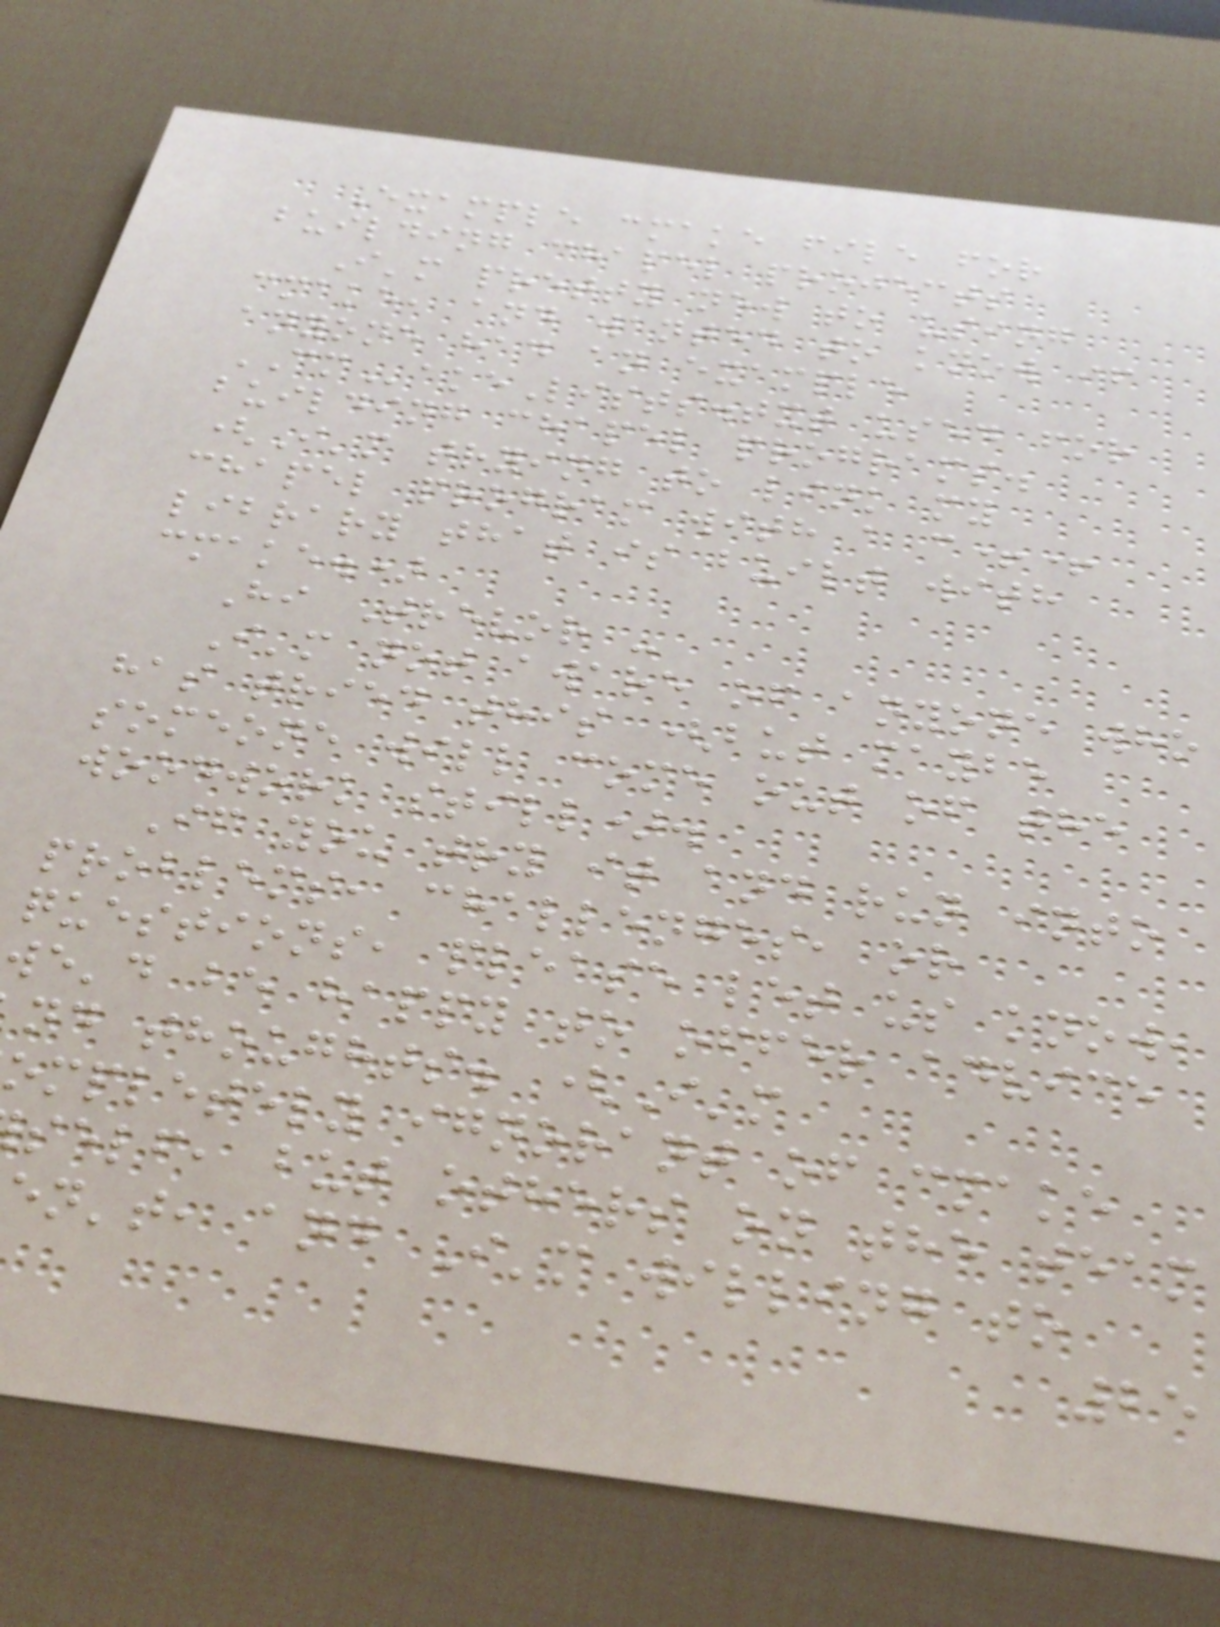Example cmake file for
building chapel projects
I'm pretty new to using
cmake, and wanted to know if
anyone had an example
CMakeLists.txt used for
building chapel programs.
(I'm trying to link my
chapel program with a c++
library that is built with
cmake.)
Hi Trevor -
I'm not aware of anyone who
has tried this (but maybe
someone will come out of the
woodwork still).
If you try it and run into
problems, challenges, or
questions, please let us know,
we'd be happy to offer advice
nd thoughts. (I'm
ompletely ignorant of cmake
self, but others on the team
en't, and I'm willing to
25
